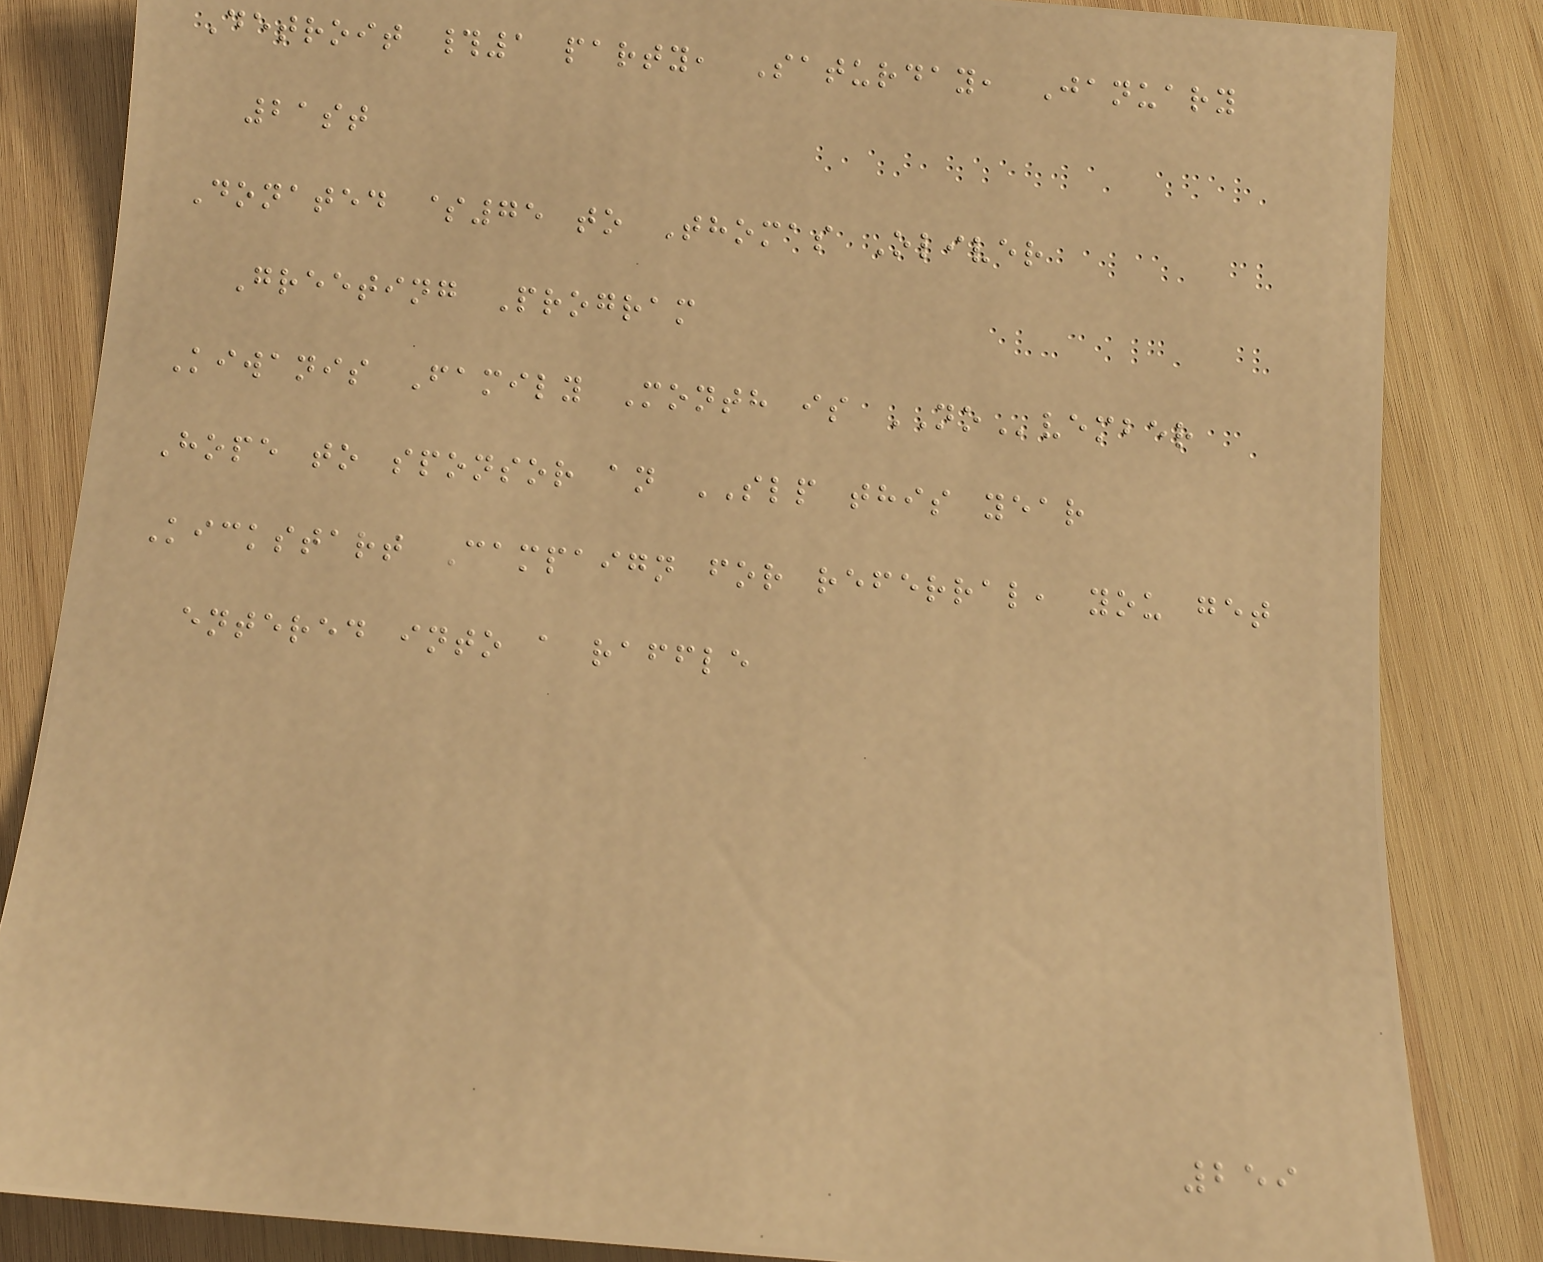Detroit #1 party, Saturday, January
21st
Donated $75 to Thomas Oliver
Greeting Program
Kiwanis Family Month is NOvember
Hope to sponsor an SLP this year
Kickstart Campaign for referral, you get
entered into a raffle
259
